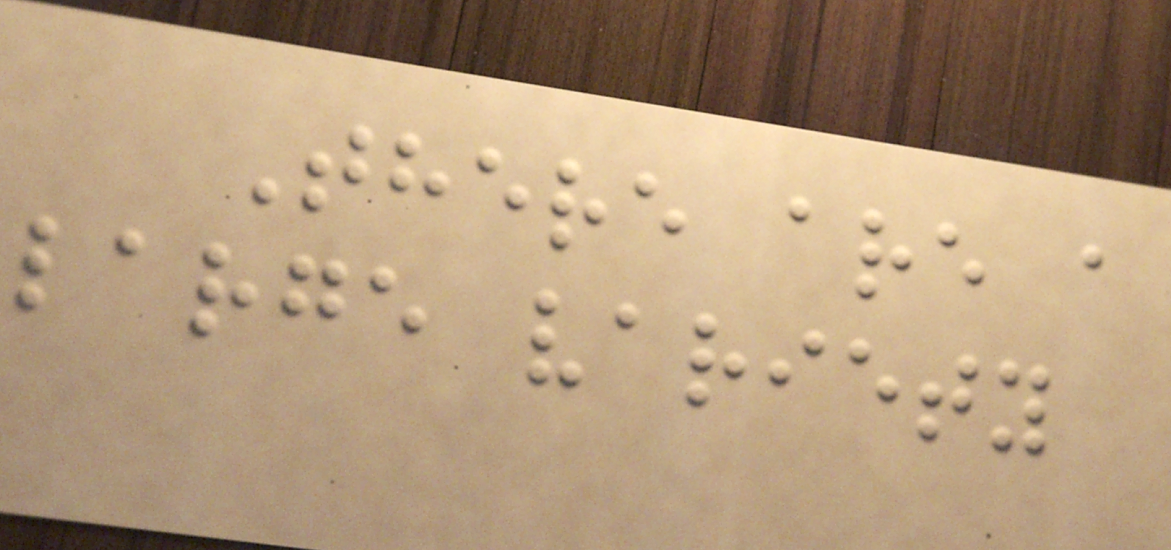There are a
large variety
